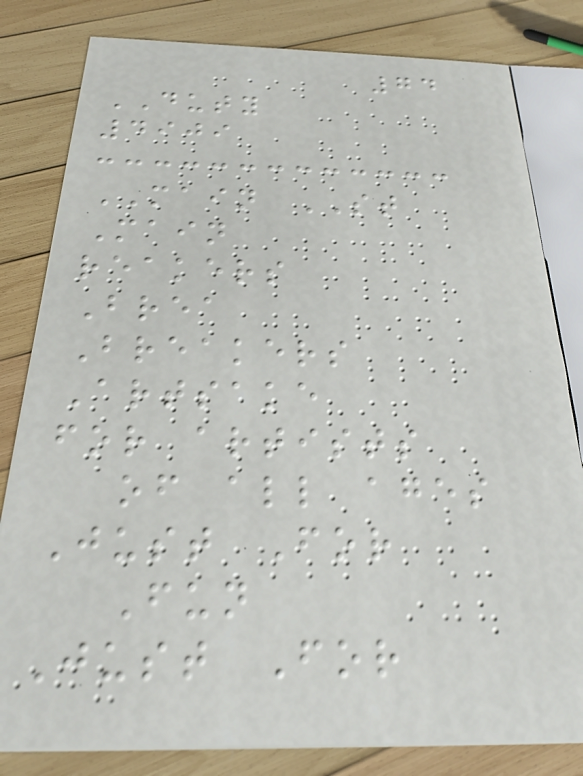74
DUTY
4909
MAIN ST
Main
reakers
Brea
Breakers
Artsake
for artists
of all ages
Just For
Fun
Just For
